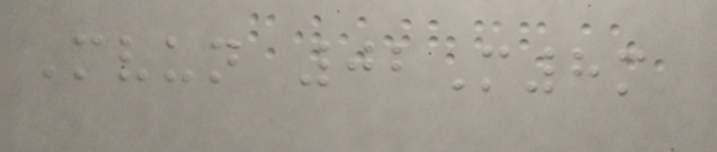Mvun 02M8m
